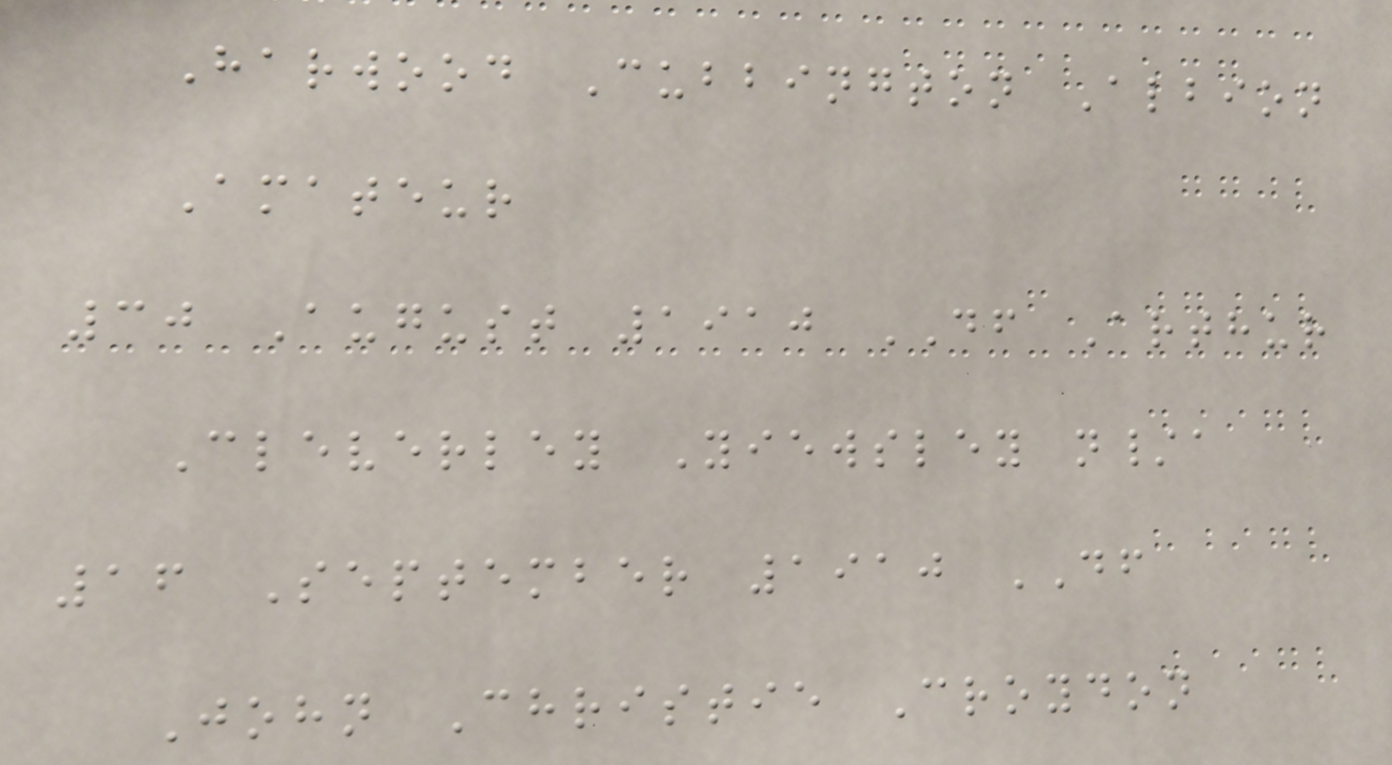Harwood Cubbington Albion
Amateur
30 August 1910 DF Arthur
Cleverley Yiewsley n/a
16 September 1910 DF
John Christie Croydon
